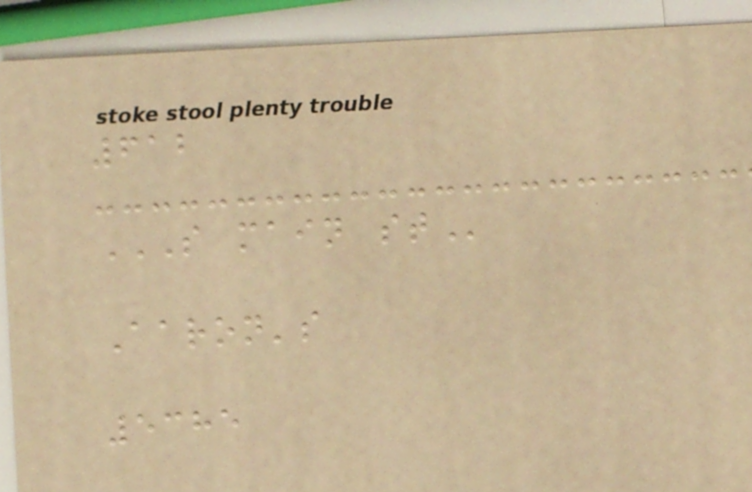612
S MAIN ST
Aaron's
5385
